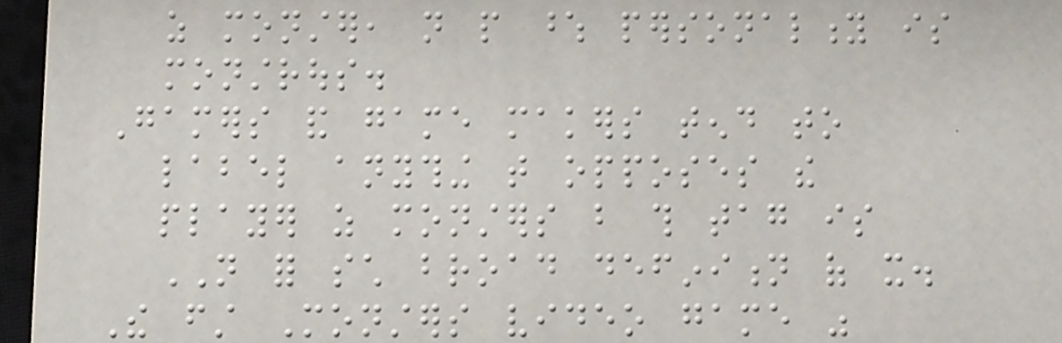as monster, not people whose personality is
monstrous.
Gamers and game makers tend to
label anything that opposes the
player as monsters but this tag is
NOT for such broad definition of it.
The first Monsters video game was
